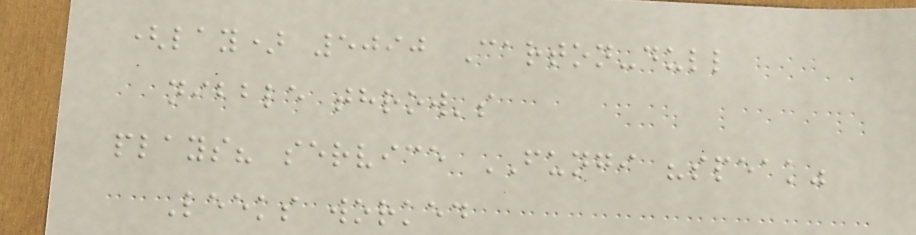(lay) 5090 Carton-dull
nibble throw's
plays? service FUNGI "speak"
Leeks worked
